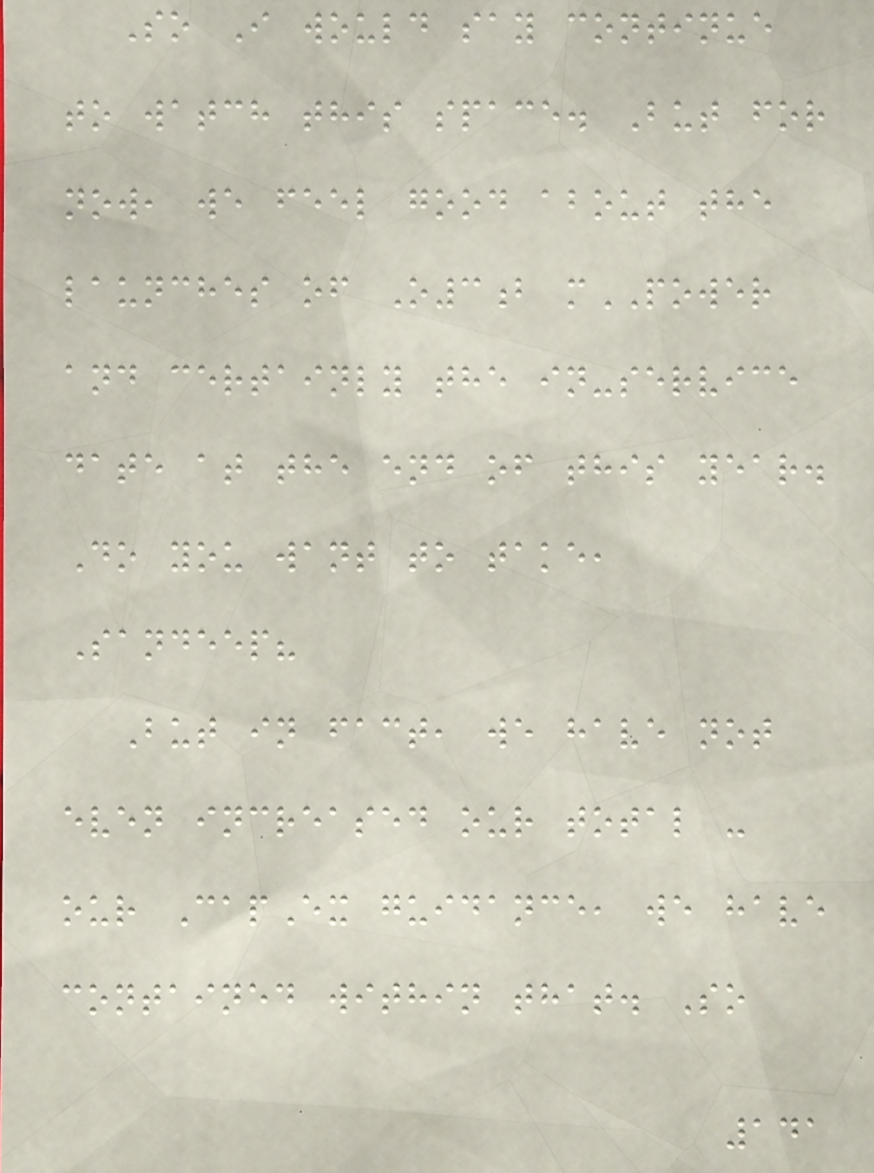So I would say continue
to watch this space. But for
now, we feel good about the
launches of O3b mPOWER
and certainly the in-service
date at the end of this year.
Do you want to take,
Sandeep?
But in fact, we have not
even increased our total -
our CapEx guidance, we have
contained within that. So
141
